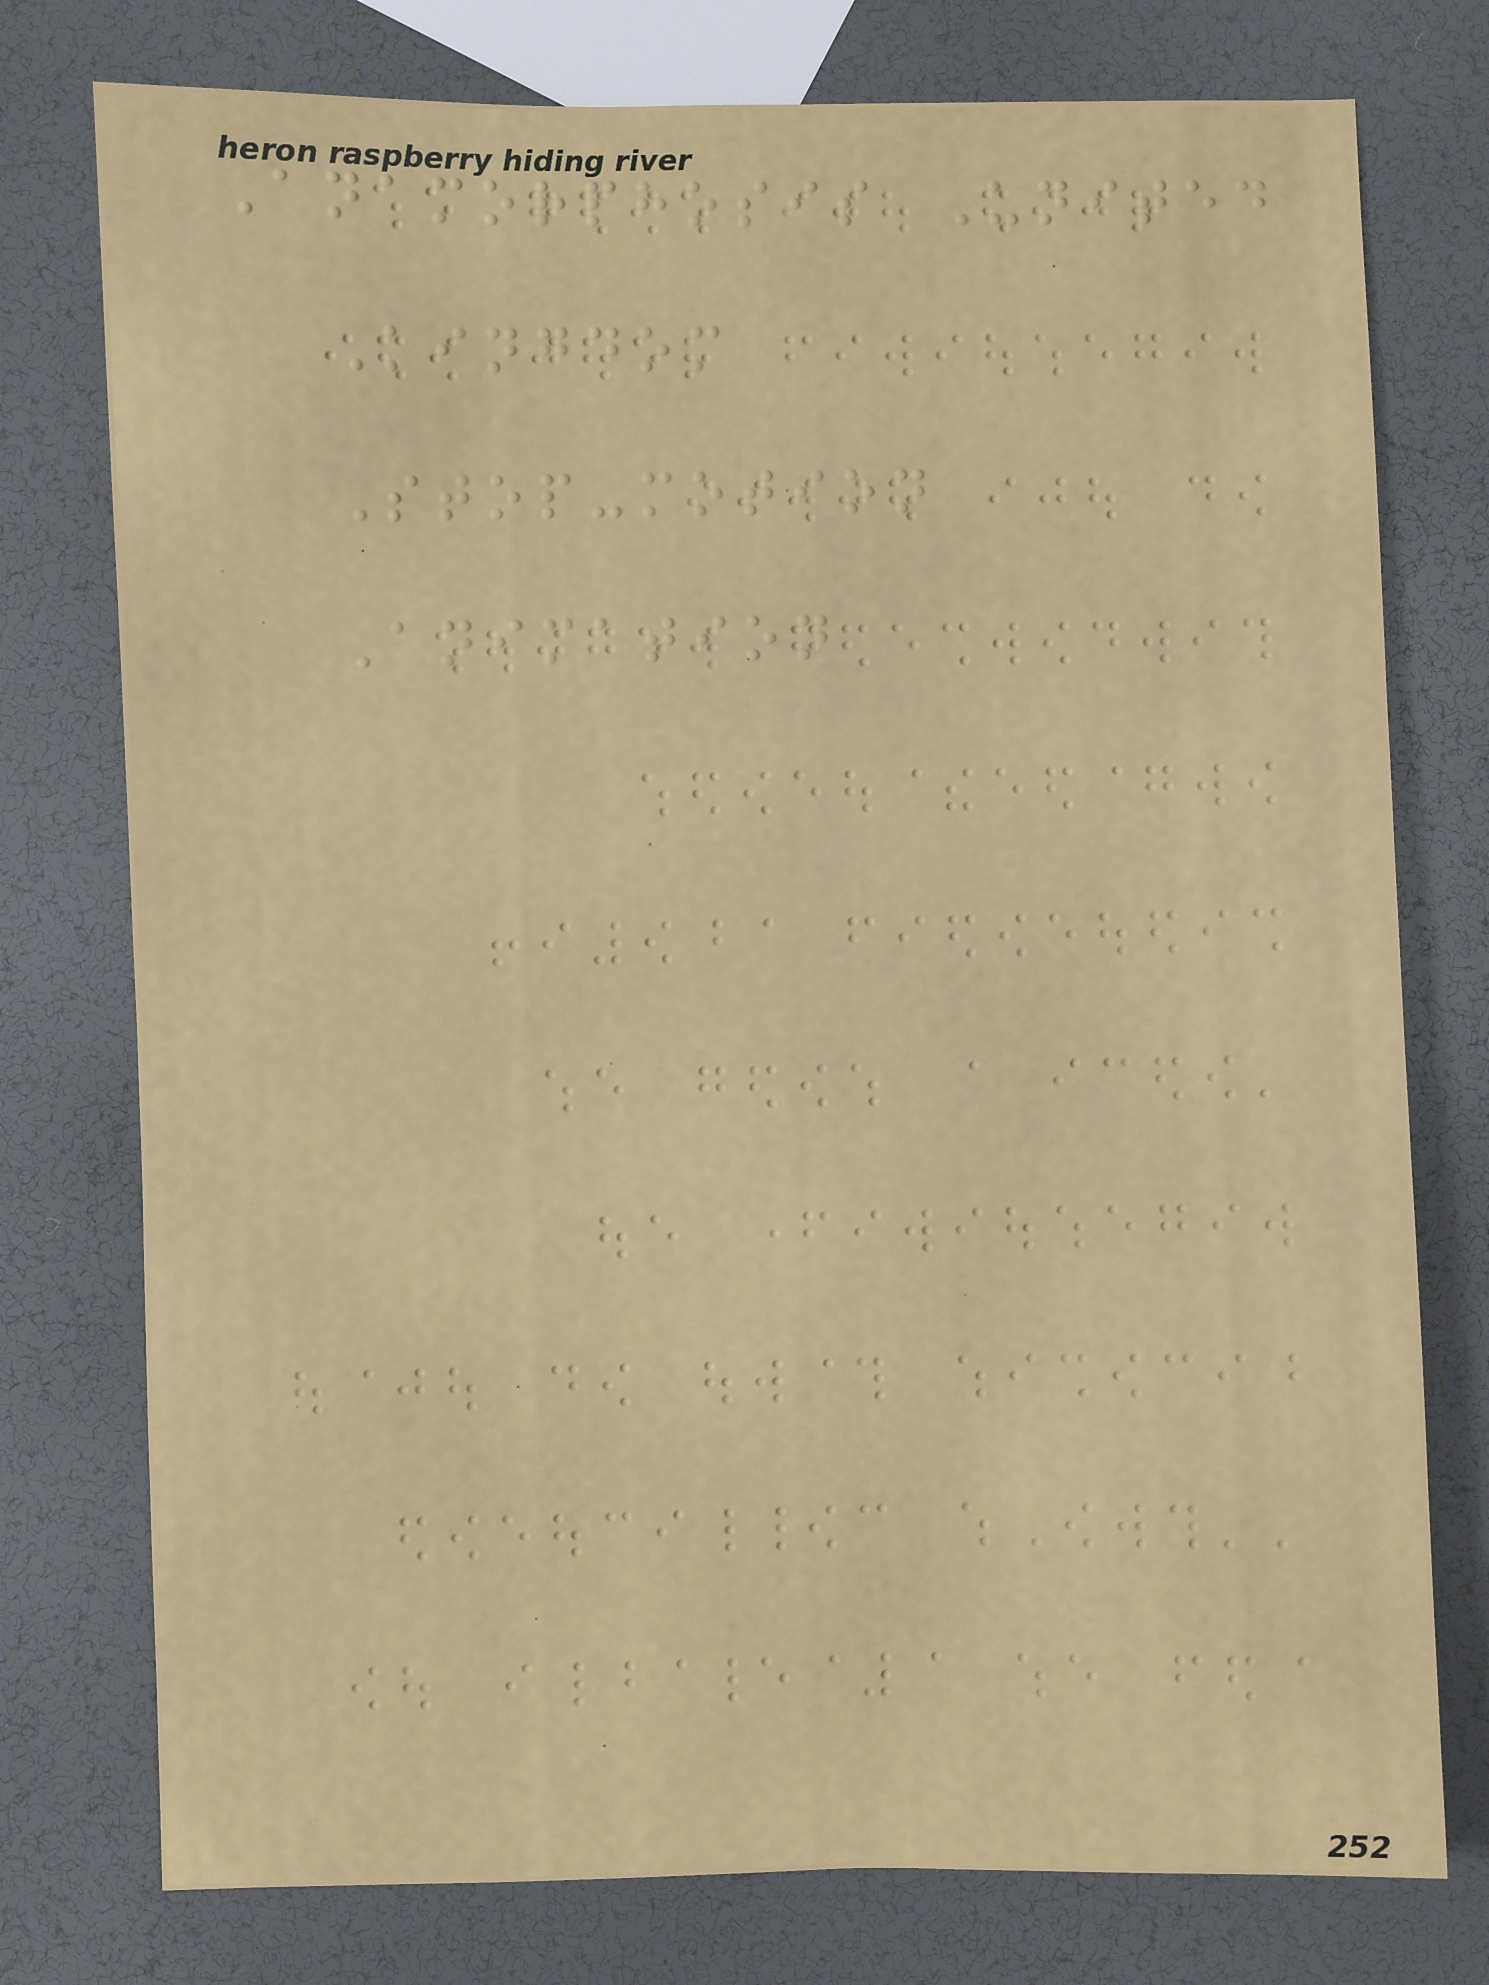Anamorphosis United
Kingdom
Stop-motion
Animation
